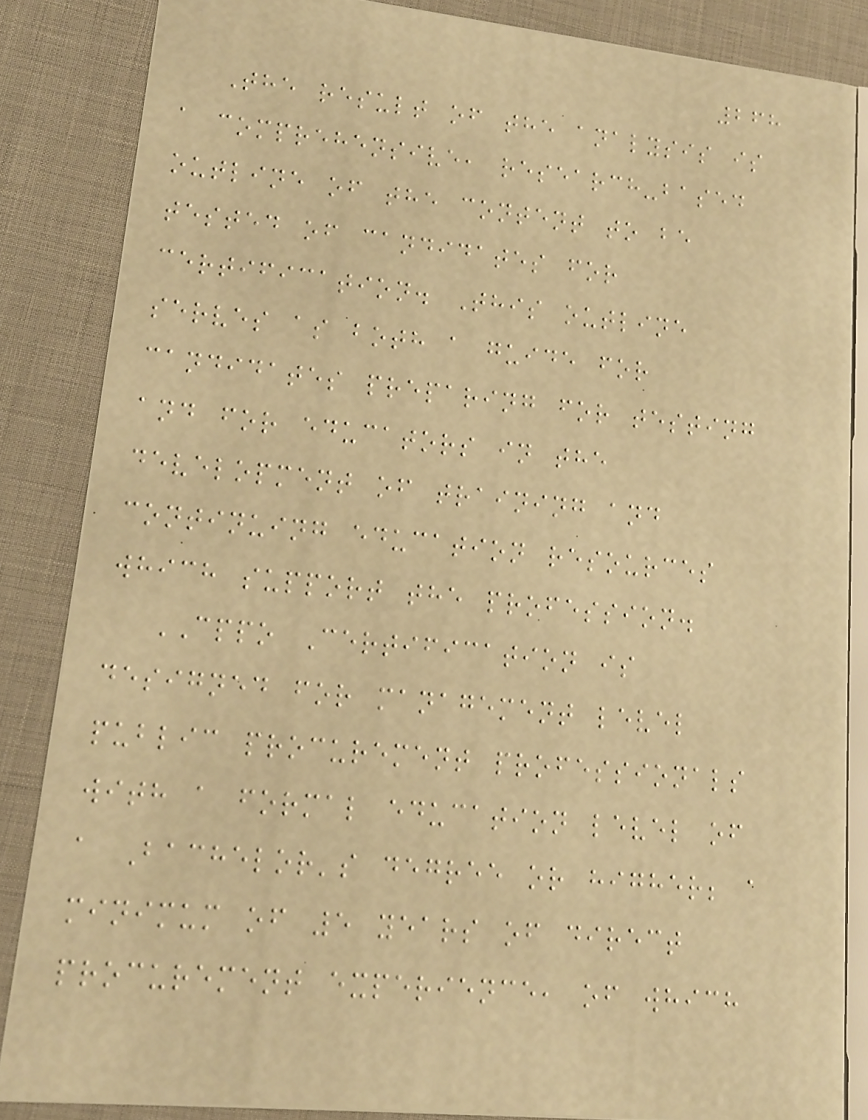268
The result of the analysis is
a comprehensive, research-based
outline of the content to be
tested of candidates for
certification. This outline
serves as both a guide for
candidates preparing for testing
and for educators in the
development of training and
continuing education resources
which support the profession.
CPPO Certification is
designed for management level
public procurement professionals
with a formal education level of
a Bachelor's degree or higher; a
minimum of 5 years of direct
procurement experience, of which
